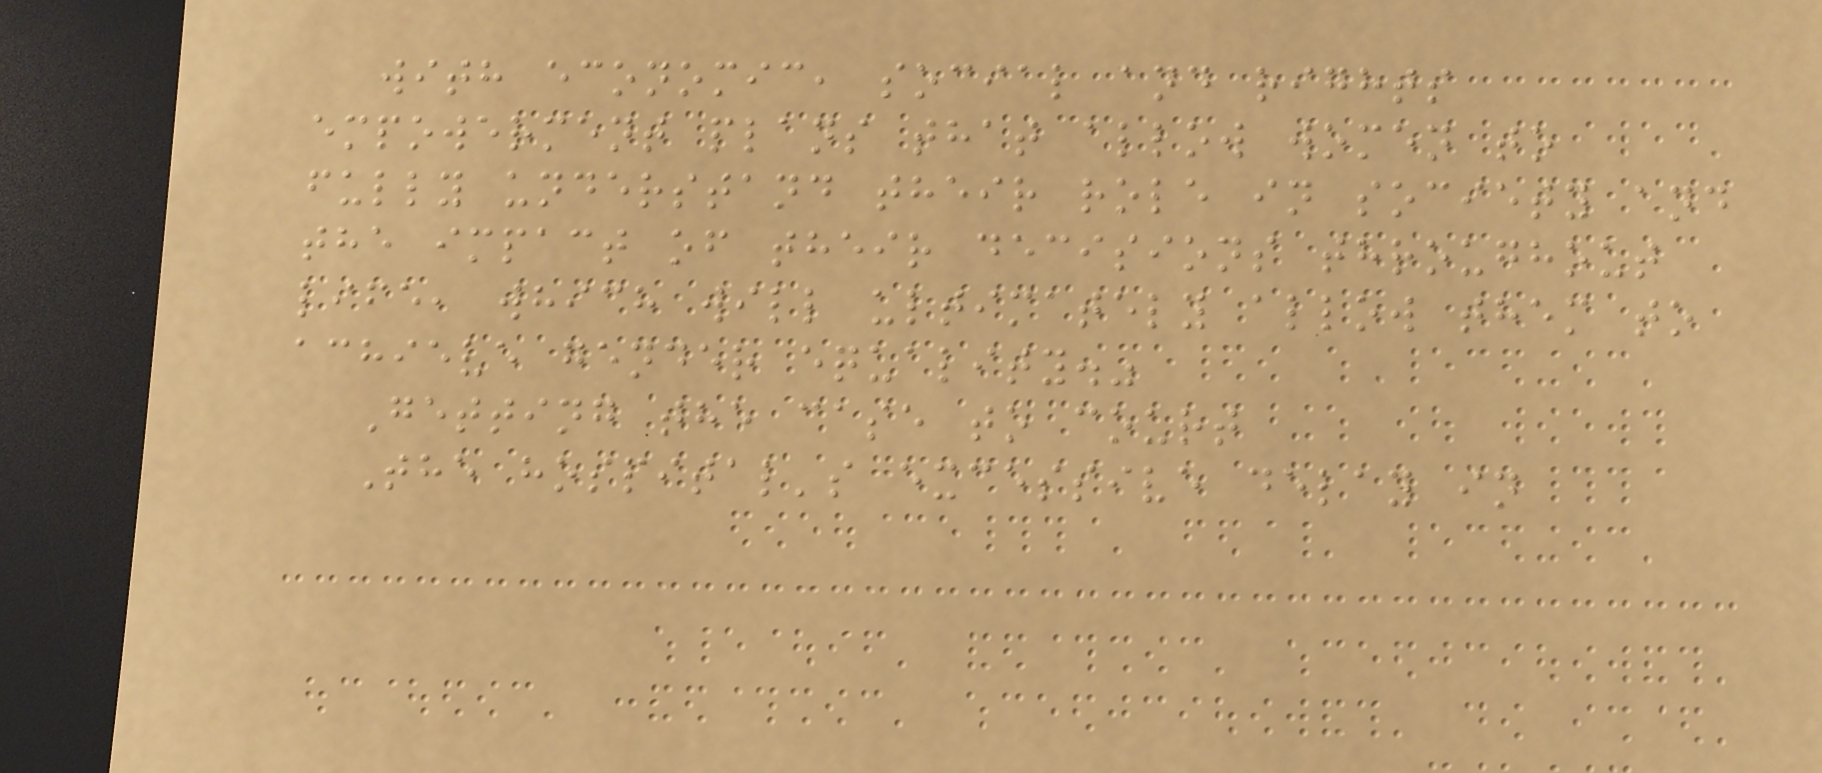with economic, social and rights
empowerment plans that allow women to
fully understand their role in society and
the impact of their decisions throughout
life, which will ultimately allow them to
achieve gender equality."
Getting the case to court
The hospital's excessive delay in
